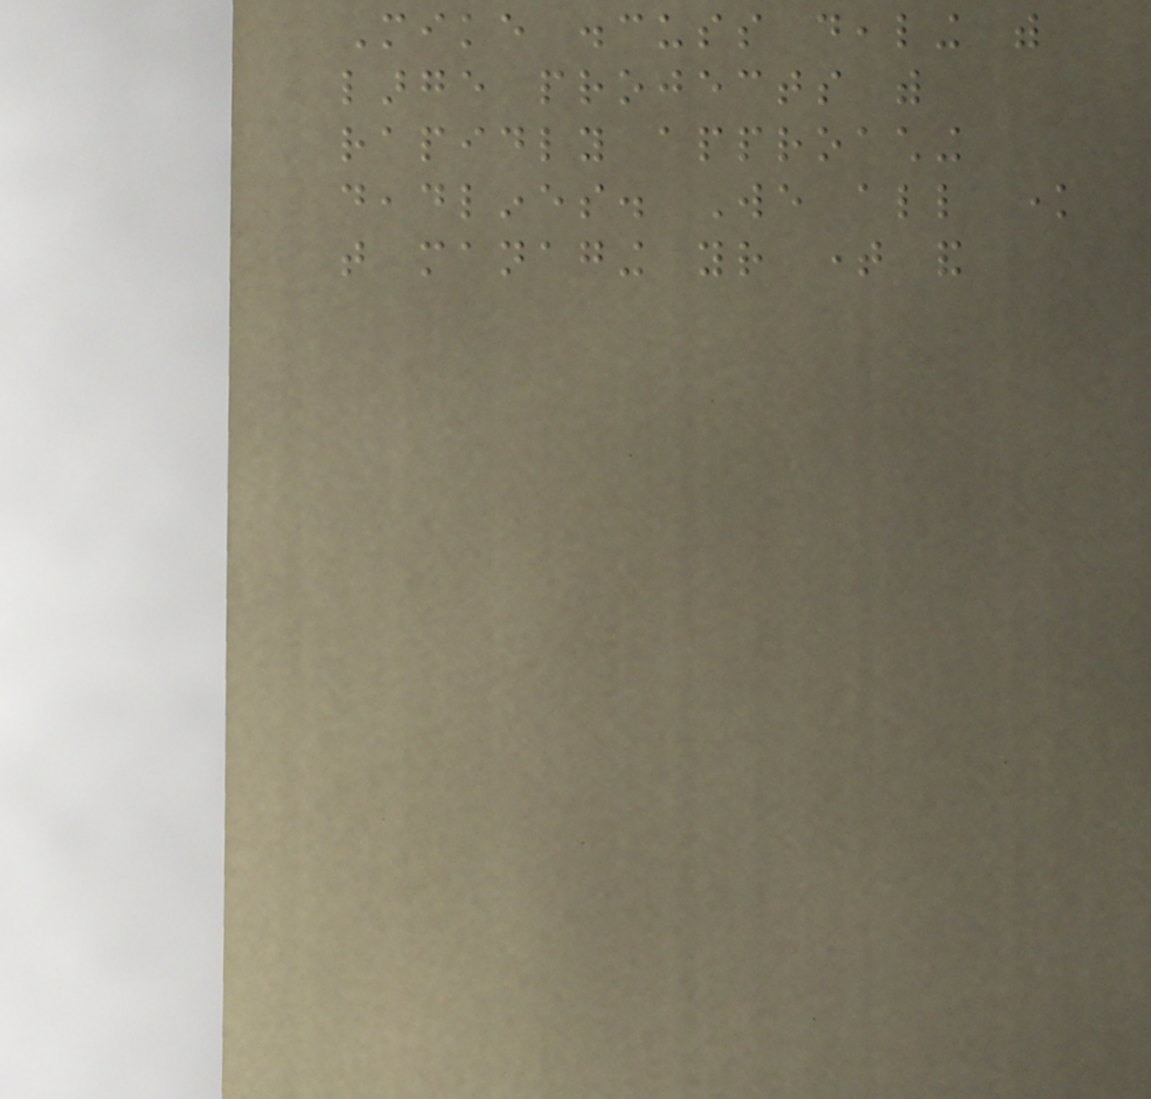Mike discuss dealing with
large projects with
rapidly approaching
deadlines. We all know
that managing your time and
